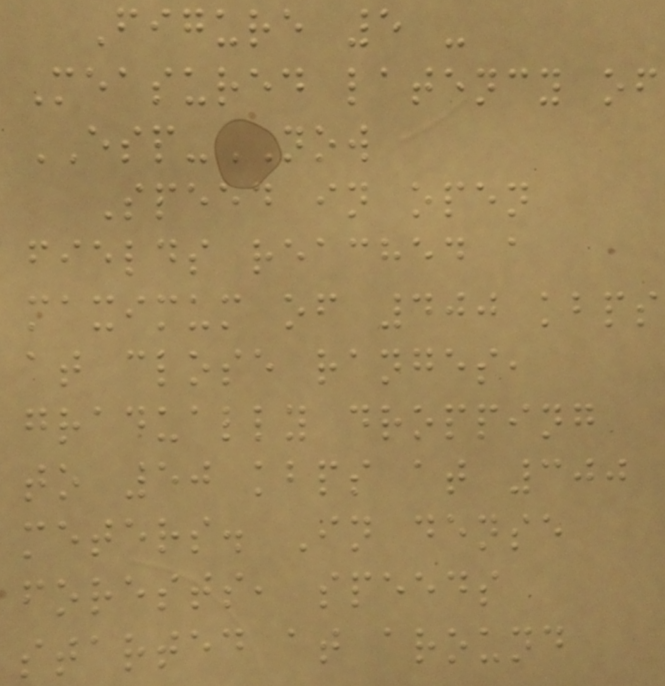Figure 5 -
Measured latency of
ESP-NOW
Speed in open
fields reached a
maximum of 400 kbps
at close ranges,
gradually dropping
to 50 kbps at 300
meters. In dense
forests, speeds
started at around
